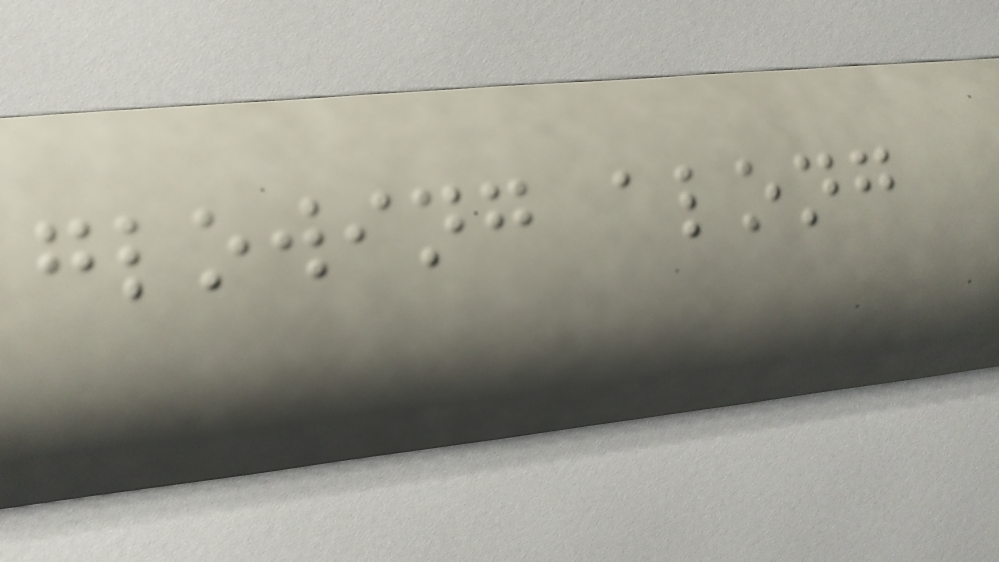glowing along
